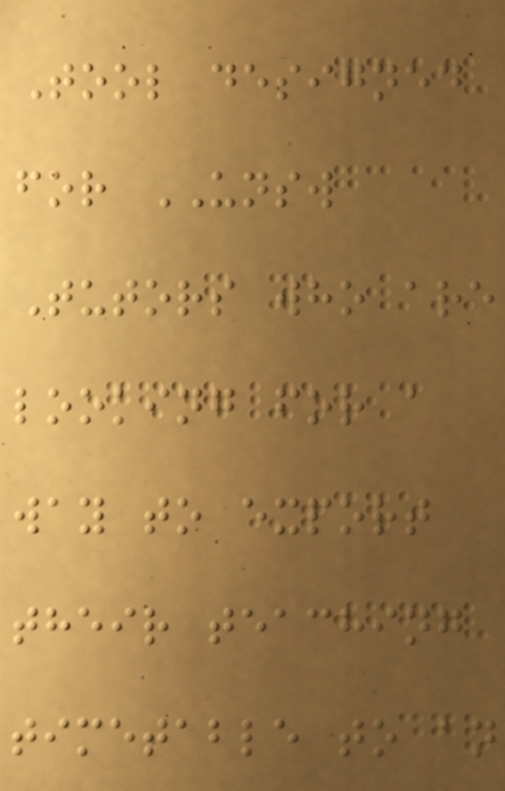Tool designed
for UNSW
Tutors who are
looking for a
way to export
their teaching
timetable to an
